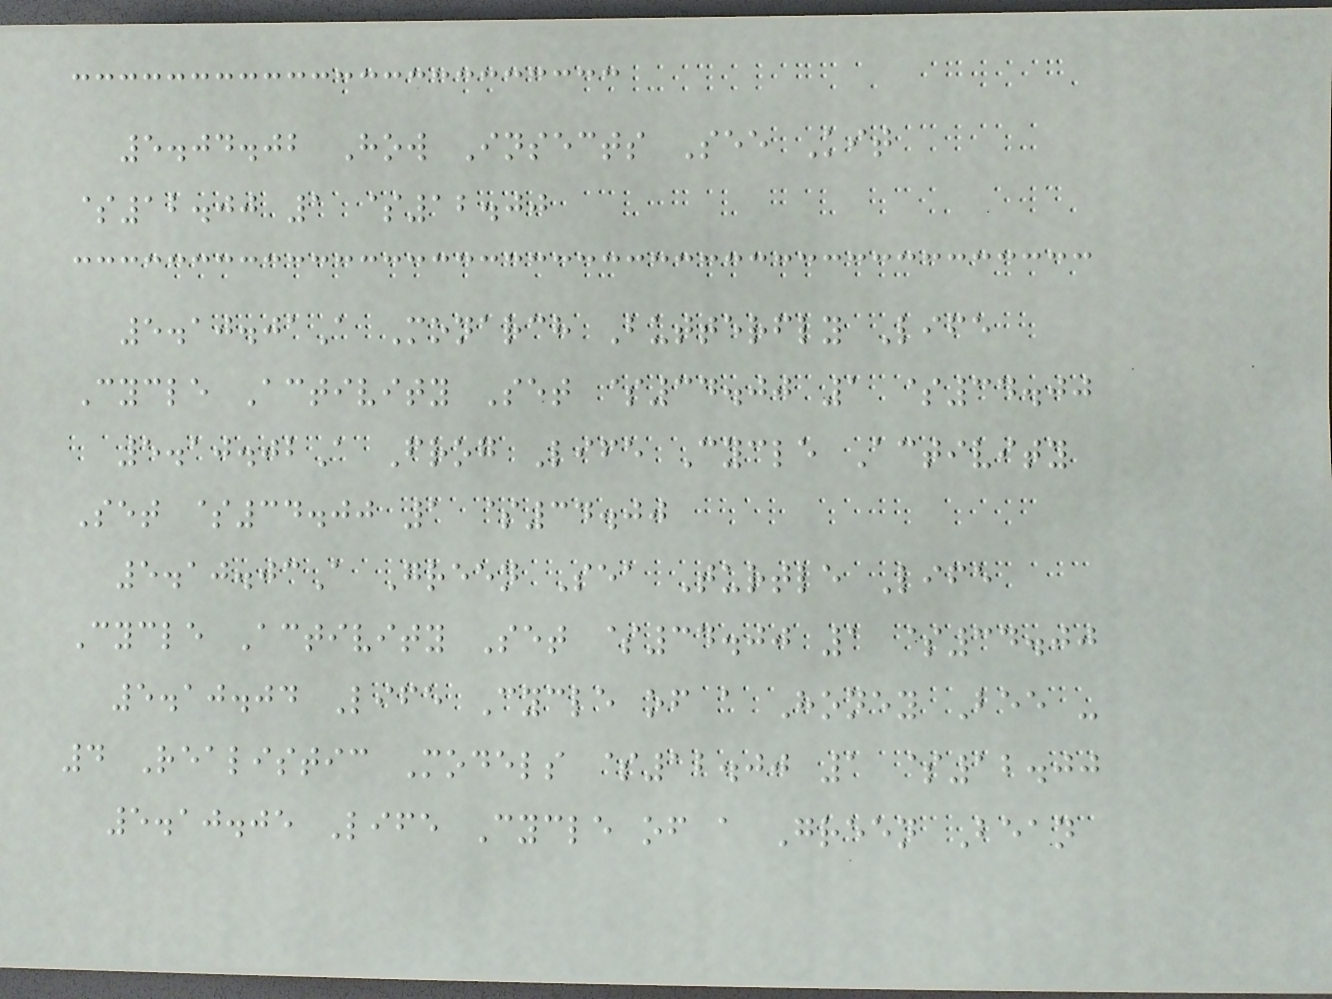5.04.02 How Insects See Kit
$12.00 1 $12.00
5.10.01A Monarch Butterfly Life
Cycle Activity Set $34.00 1 $34.00
5.10.02A Frog Life Cycle Activity
Set $34.00 1 $34.00
5.10.03A Green Sea Turtle Life
Cycle Activity Set $34.00 1 $34.00
5.10.04 Life Cycle of a Honey Bee -
4 Realistic Models $12.00 1 $12.00
5.10.05 Life Cycle of a Green Bean
